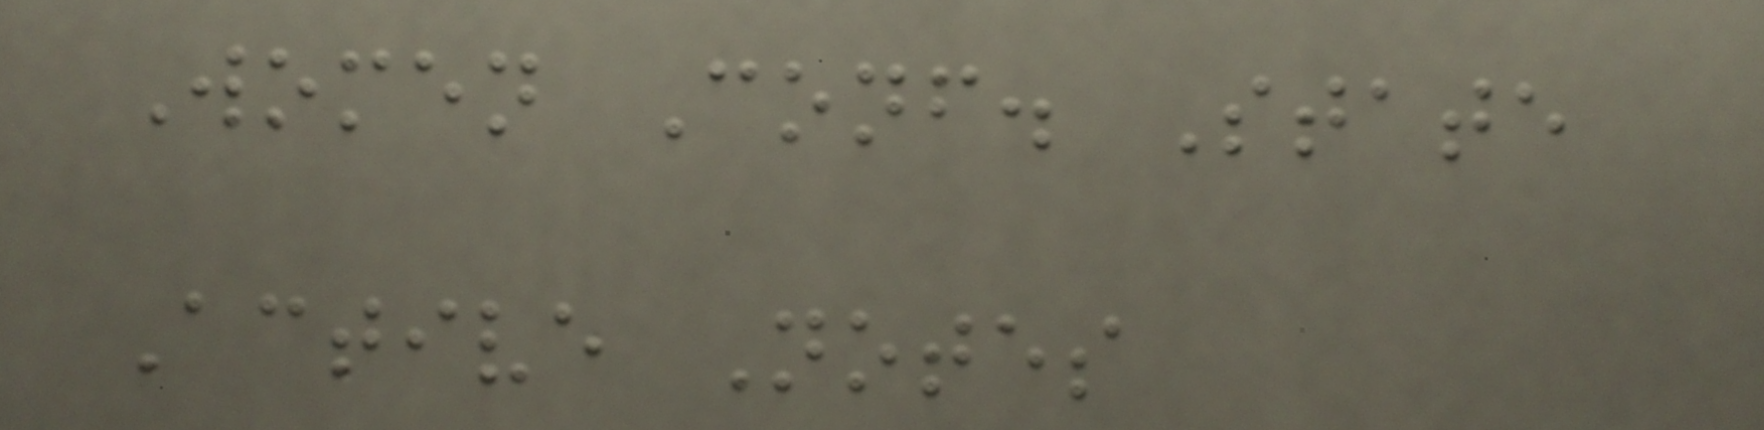Women Conf. State
Active Notes
